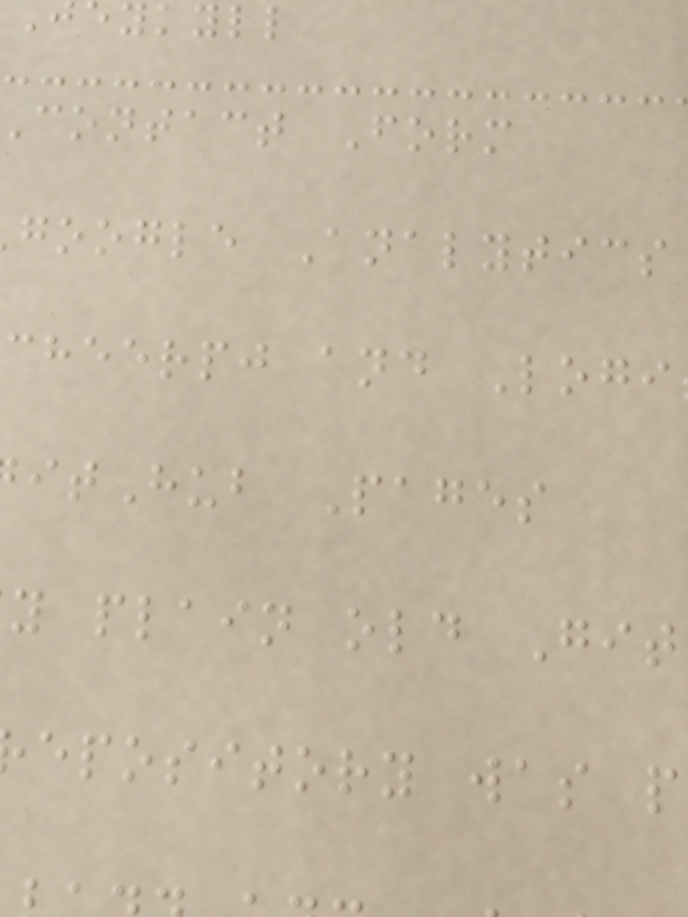ykyll
contact Form
google Analytics
cheerpj and Logi
itHub Pages
y plain old Git
epository was p
